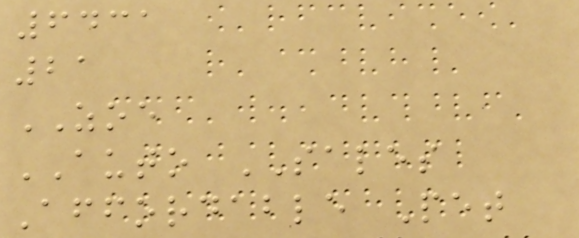6431
21
ZOE
AUTO SALES
Affordable Pet
